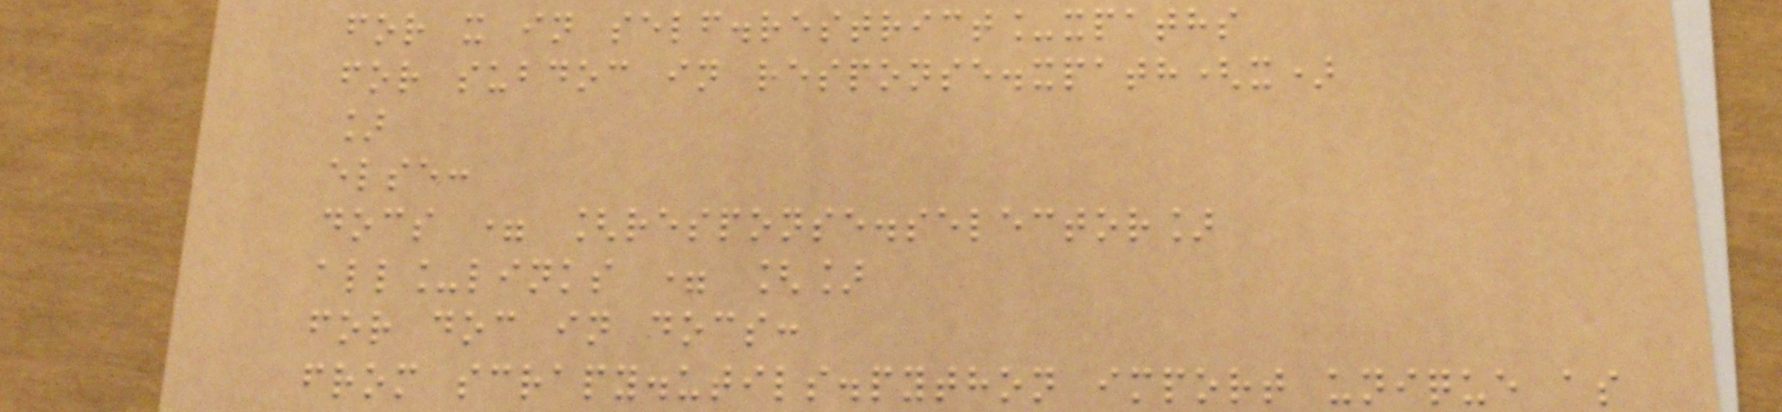for x in self.restrict_xpaths
for subdoc in response.xpath(x)
]
else:
docs = [response.selector]
all_links = []
for doc in docs:
from scrapy.utils.python import unique as
